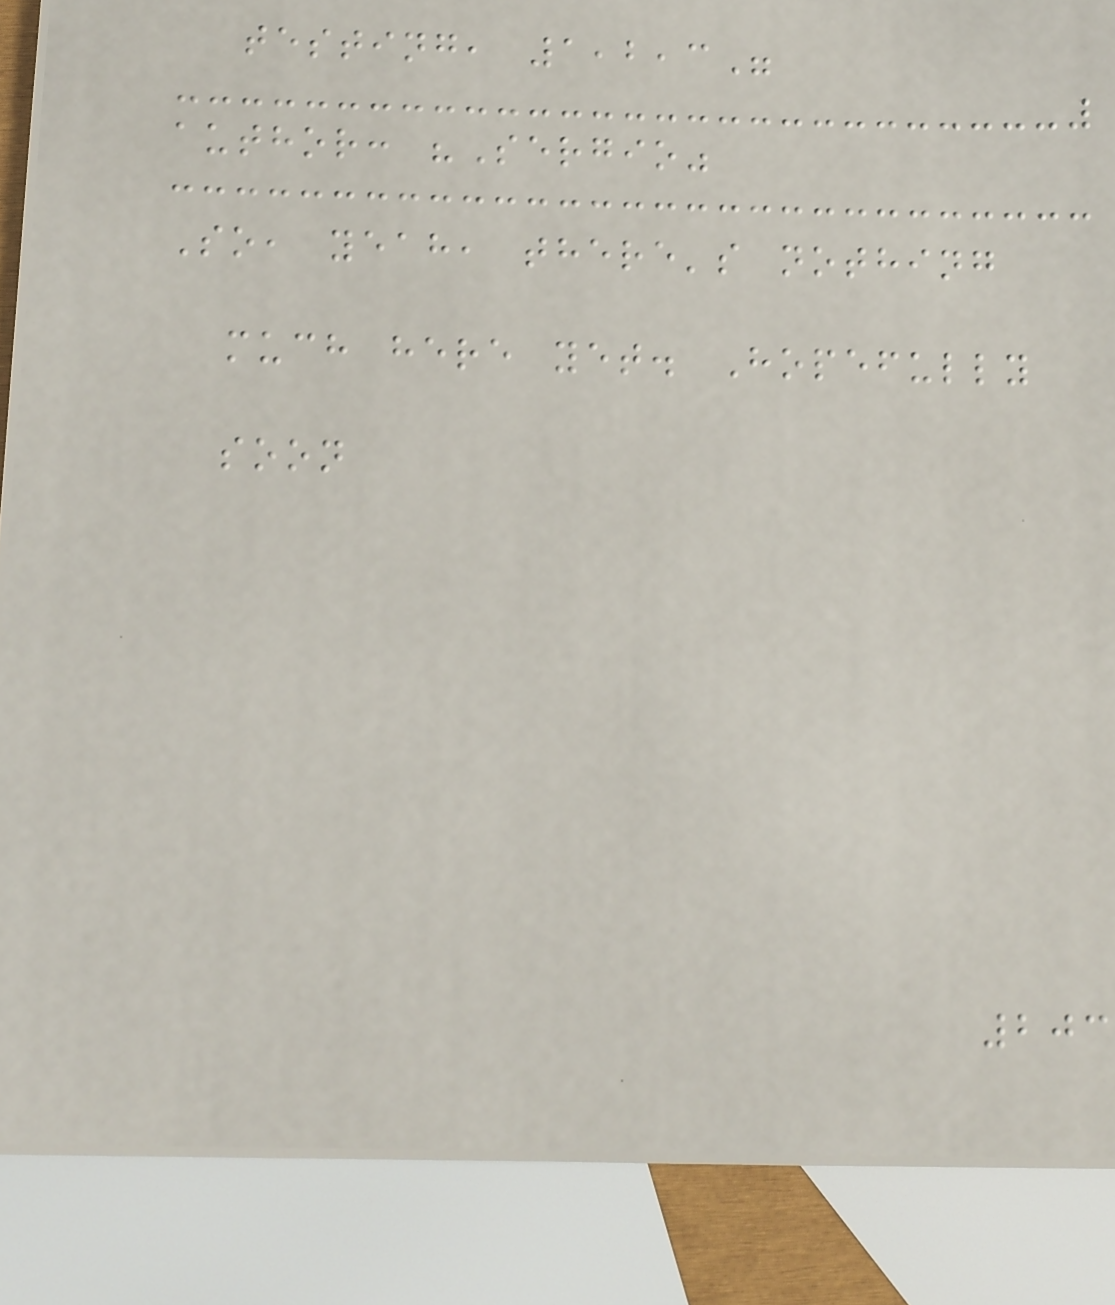testing, 1,2,3"
author: "Sergio"
So, yeah, there's nothing
much here yet. Hopefully
soon
203
